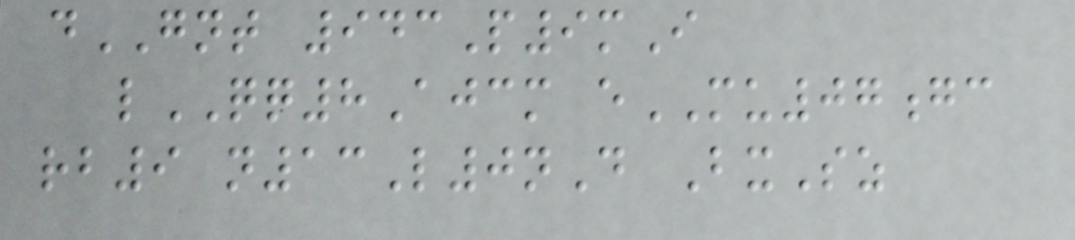dGNT 943P9mI
lQQ8Ajcm eMU07gc
rb9 n13L0nD BxSz
